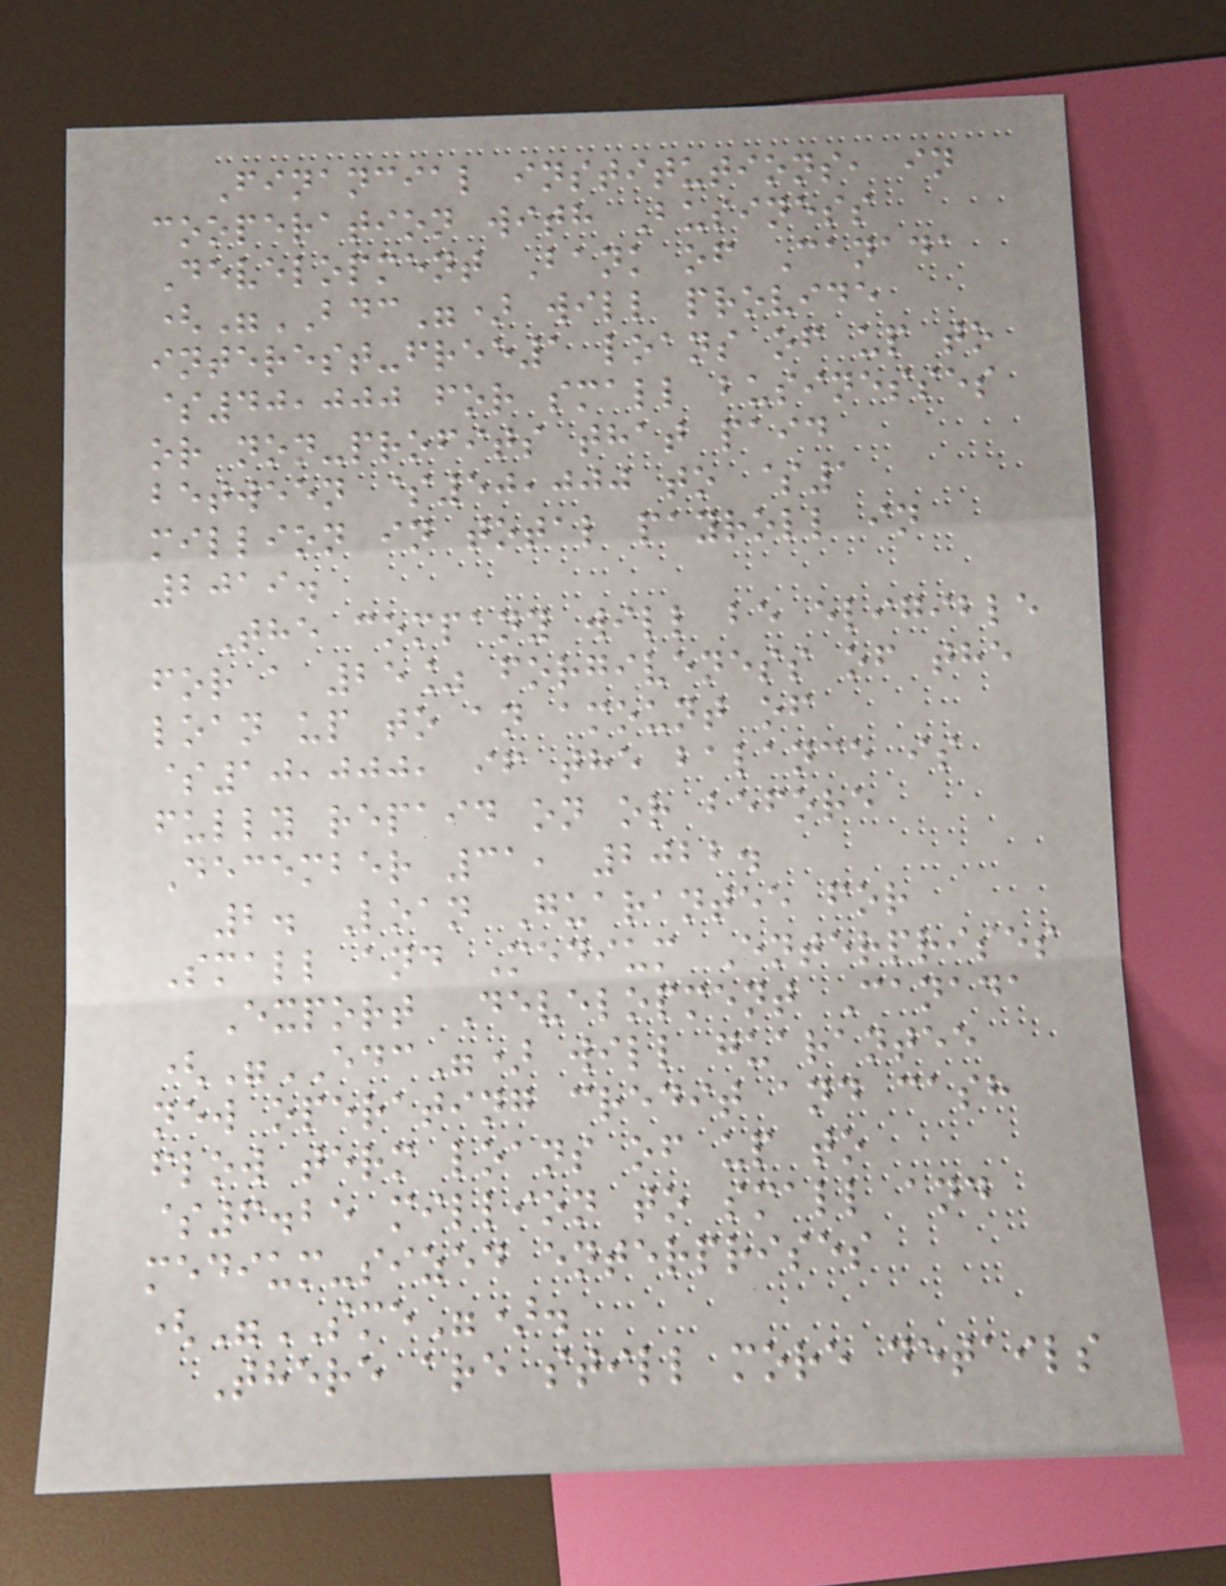Financial institutions, in
cooperation with Business
Development Bank of Canada
("BDC") will provide
interest-free1 loans of up to
$40,000 for small businesses
or non-profits that paid
between $50,000 to $1
million in total payroll in
2019.
The company will be eligible
for a 25% forgiveness of the
loan up to an amount of
$10,000, if the balance is
fully repaid on or before
December 31, 2022.
2. Loan Guarantee for
Small and Medium Enterprises
Export Development Canada
("EDC") will guarantee
new operating credit and cash
flow term loans of up to
$6.25 million to small and
medium-sized enterprises
("SME").
There are still more details
